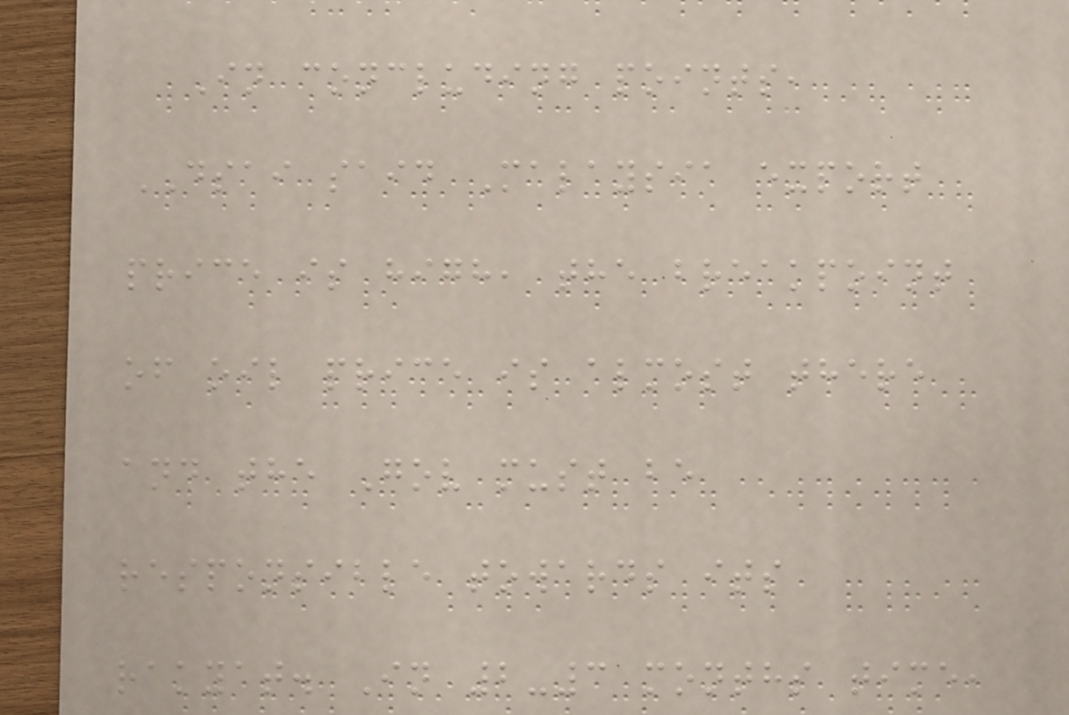In concluding points,
DSAI said Malaysia export
price is high, the breakpoint
of oil price is almost there
and the Gov must be
responsible towards its
rakyat. In 2-3 months time,
